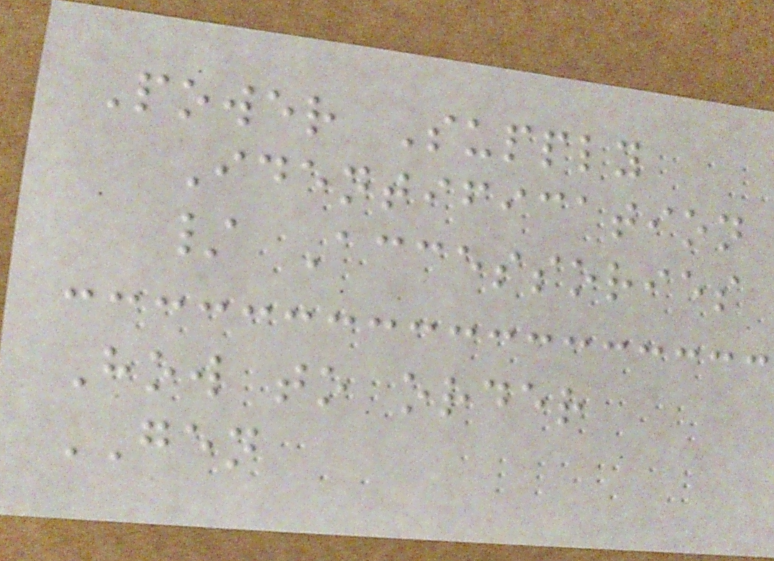Power Supply
Identification
/ Accessories
How to order
GEN
